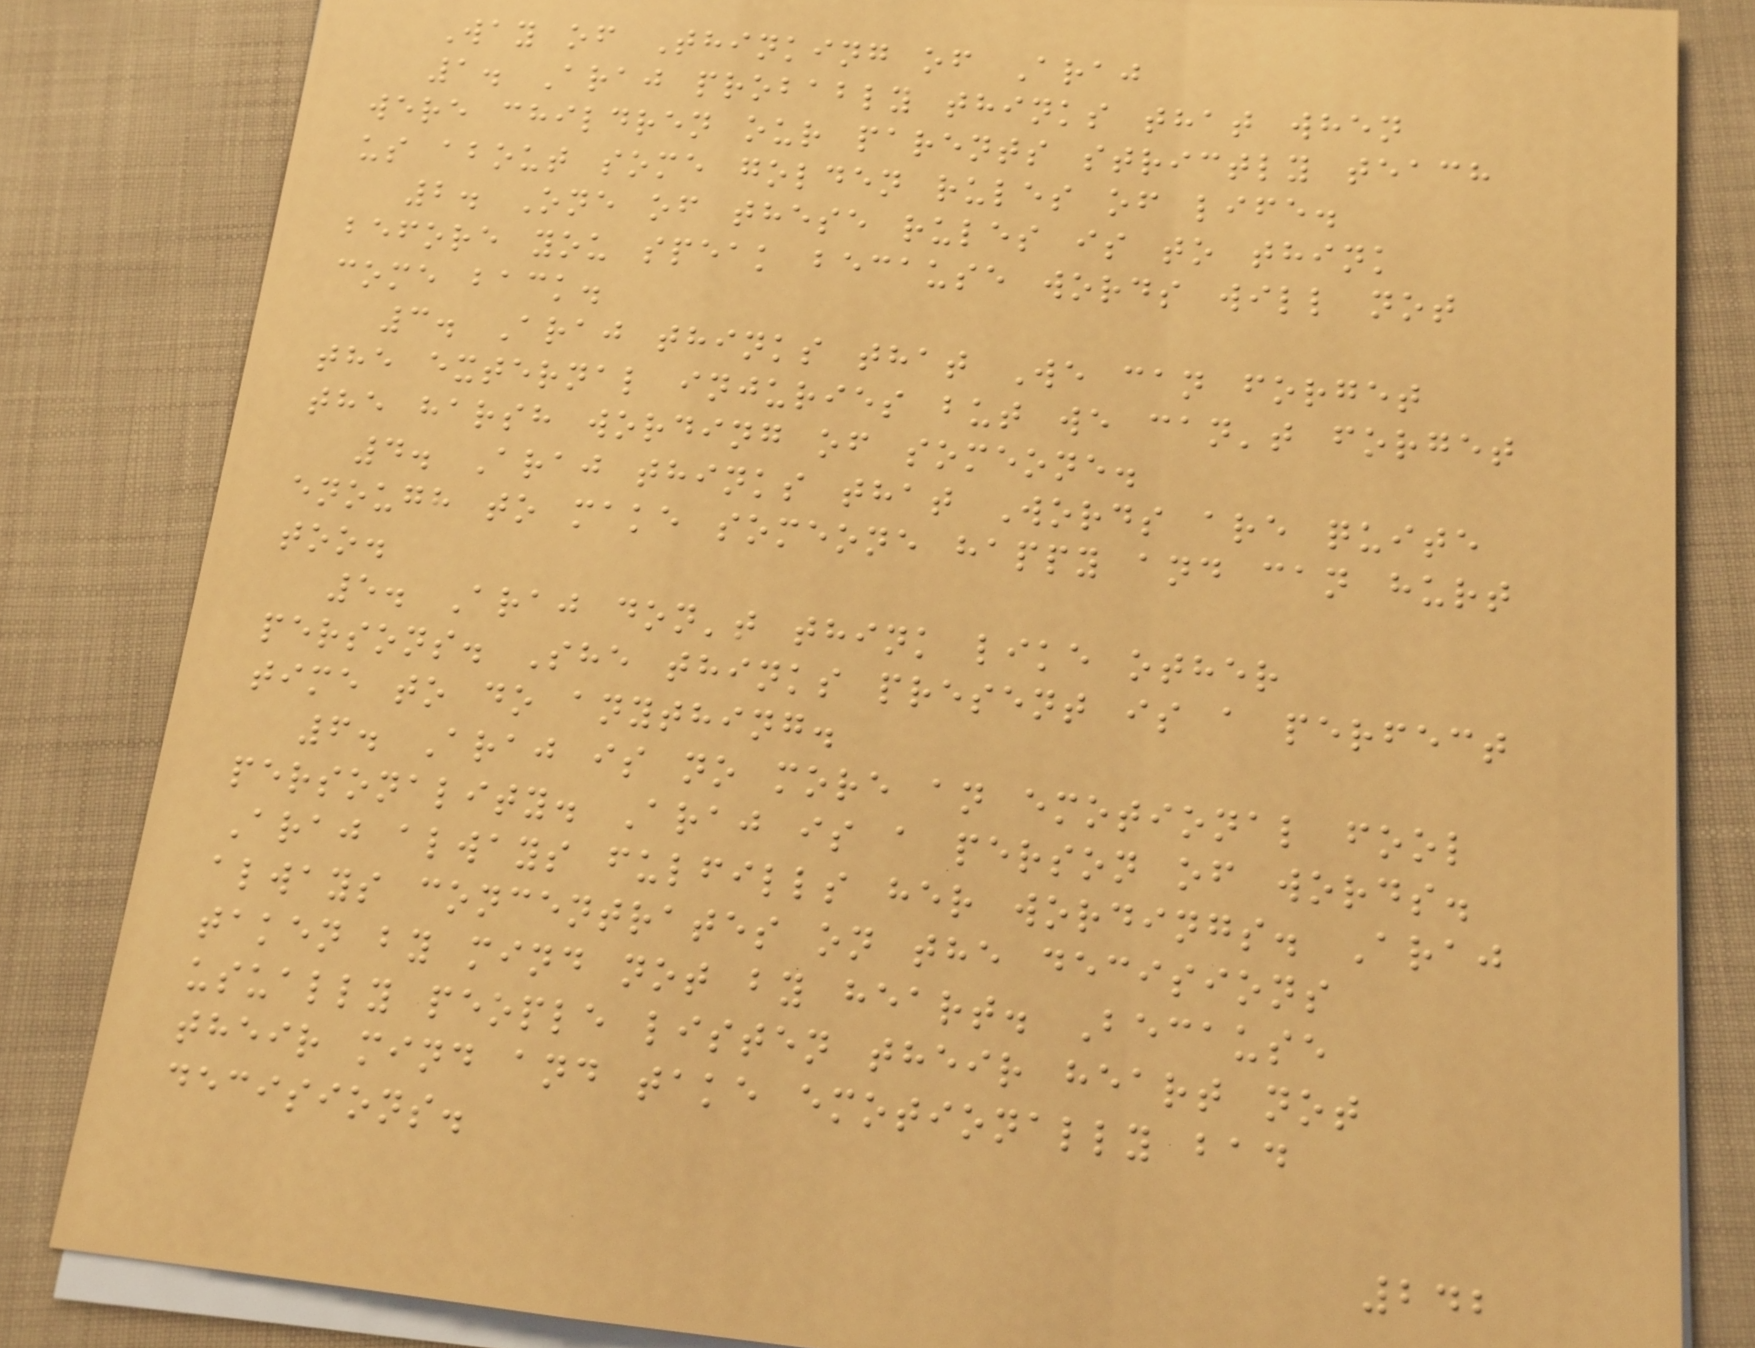Way of Thinking of Araj
1. Araj probably thinks that when
were children our parents strictly teach
us about some golden rules of life.
2. One of these rules is to think
before you speak because words will not
come back.
3. Araj thinks that We can forget
the external injuries but we can't forget
the harsh wording of someone.
4. Araj thinks that Words are quite
enough to make someone happy and can hurt
too.
5. Araj don't think like other
persons. She thinks present is a perfect
time to do anything.
6. Araj is no more an emotional fool
personality. Araj is a person of words.
Araj always fulfills her wordings. Araj
always concentrates on the decisions
taken by mind not by heart. Because
usually people listen their heart not
their mind and take emotionally bad
decisions.
242
